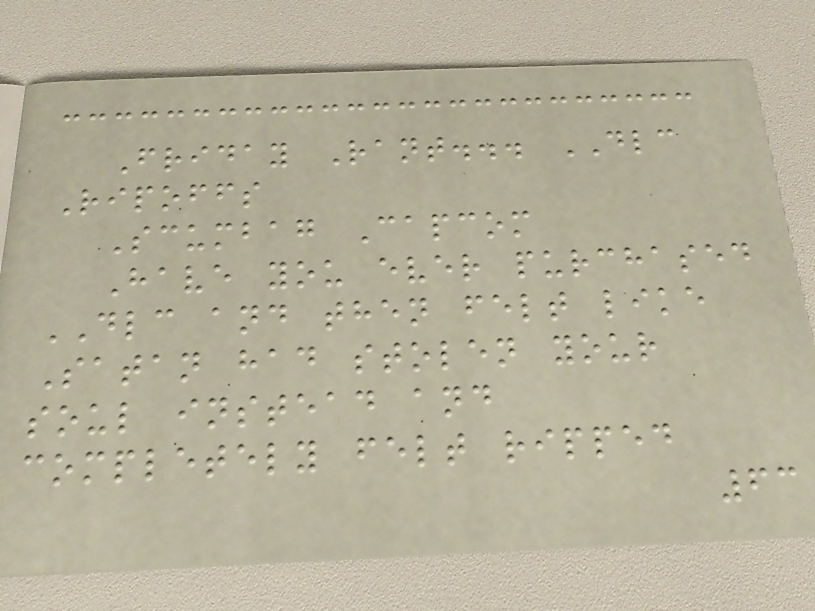Friday Rant... DLC
Ripoffs
Scumbag Capcom
Have you ever purchased
DLC and then felt like
Satan had stolen your
soul instead and
completely felt ripped
63
